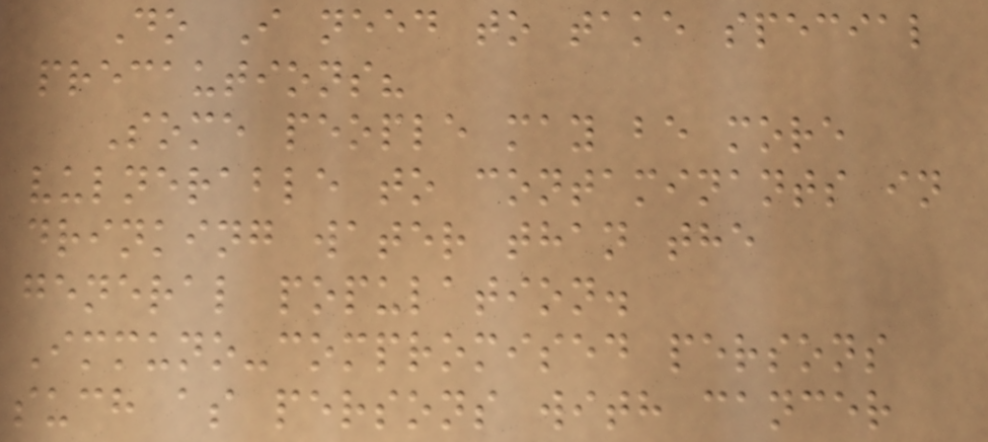Do I need to take special
precautions?
Some people may be more
vulnerable to contaminants in
drinking water than the
general population.
Immuno-compromised persons
such as persons with cancer
